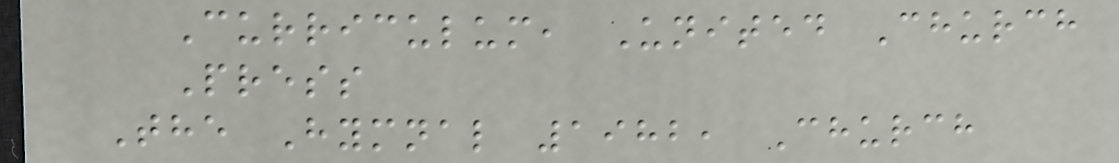Curriculum, United Church
Press
The Hymnal 1982, Church
